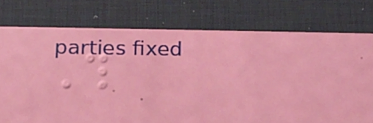This
